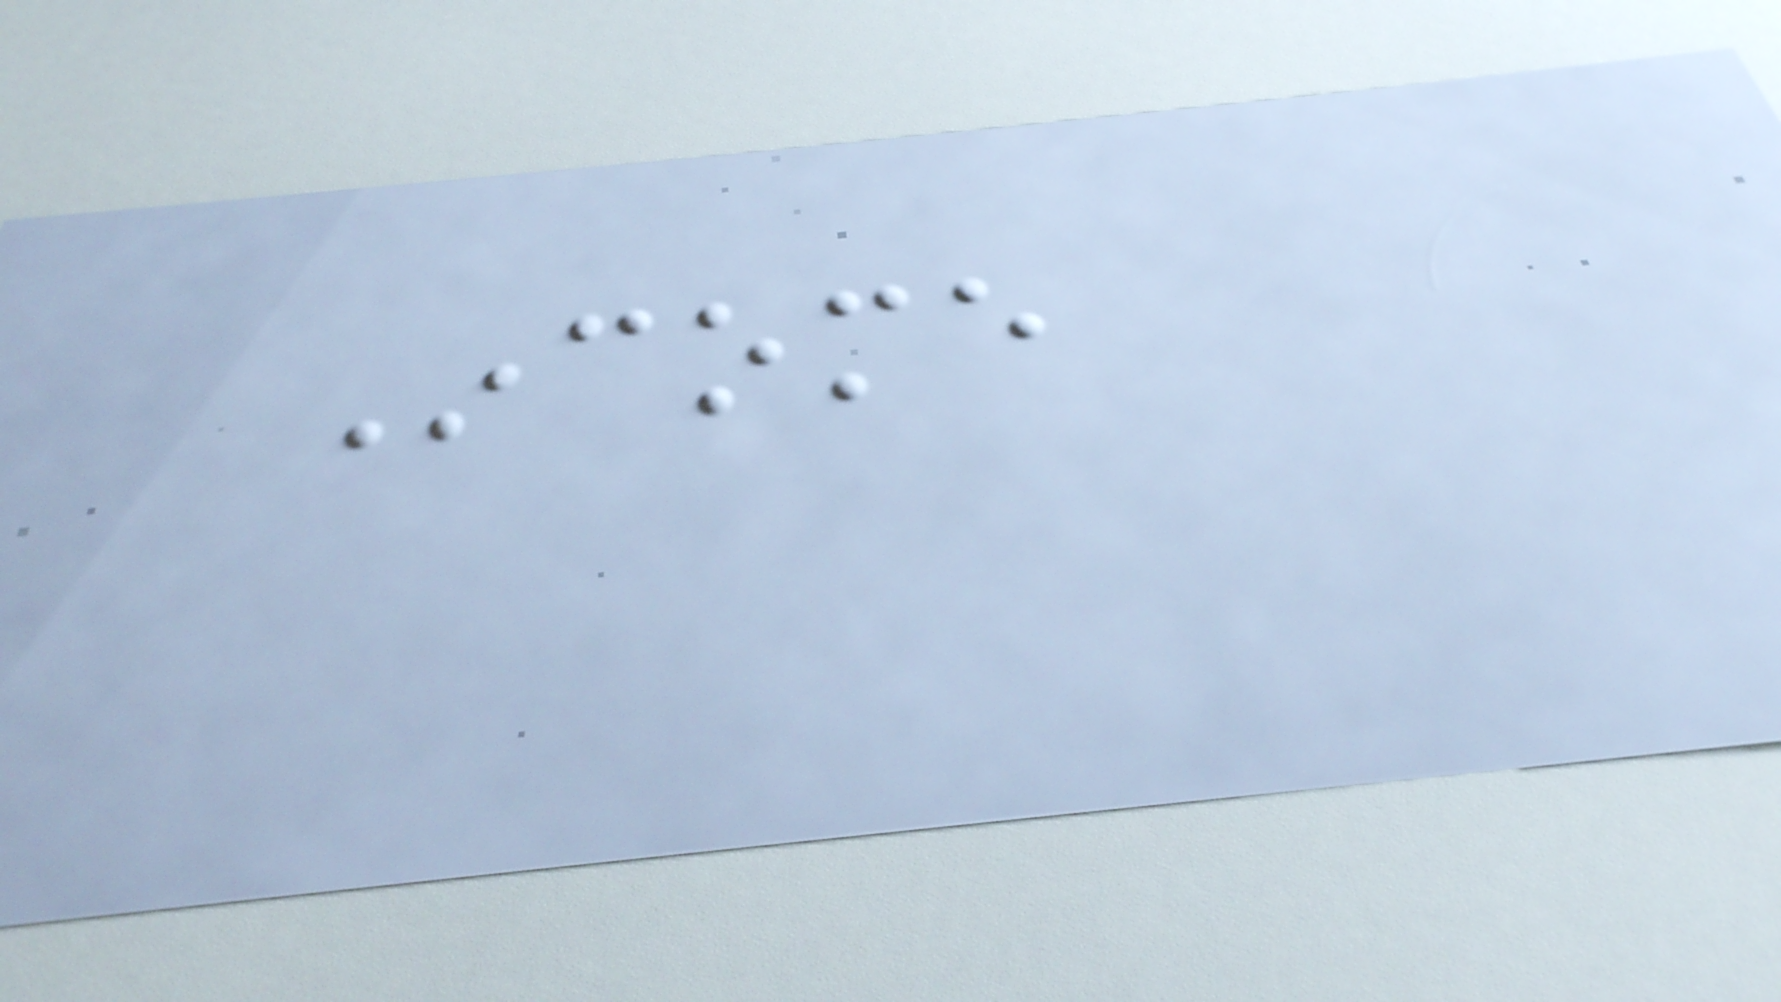Income
